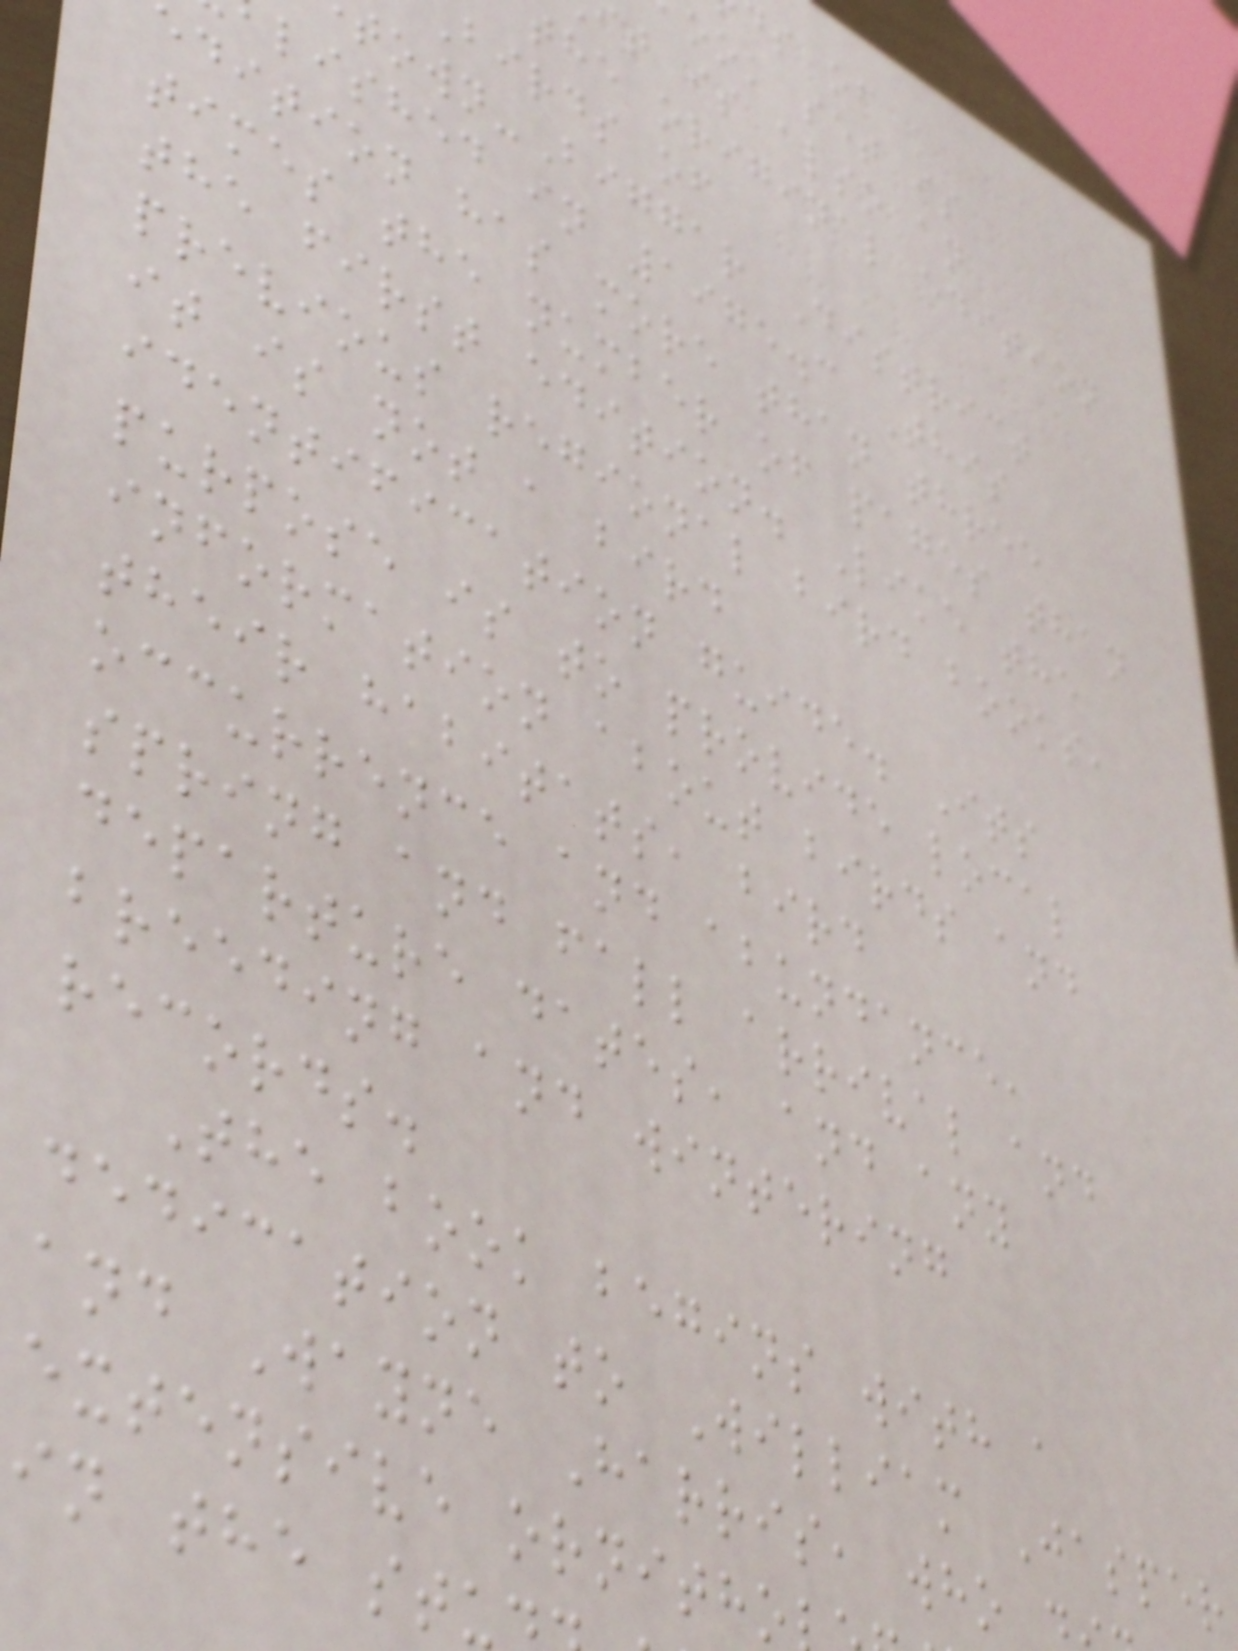ook set is
t is also an
the original edition
birds of
town-Biggar District
lished in 1975.3 This
edition has more than three
times the number of pages than
the first edition. Like the
previous regional bird books,
it is not a bird
identification guide. Its
purpose is to provide local
information about birds and
their habitats, bird
occurrence and abundance,
spring and fall arrival and
departure dates, and any
breeding and wintering
records.
The book begins with a
dedication to William Jasper
and Wayne Harris, who
extensive ornitho
in the stu
